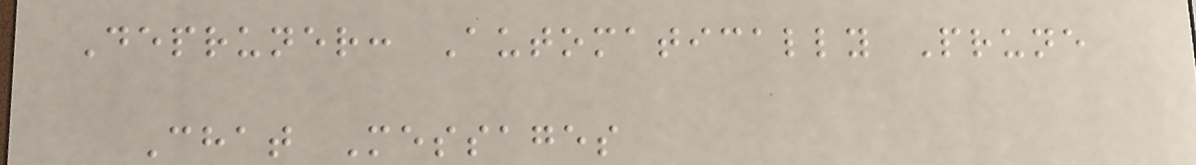Depruner: Automatically Prune
Chat Messages
